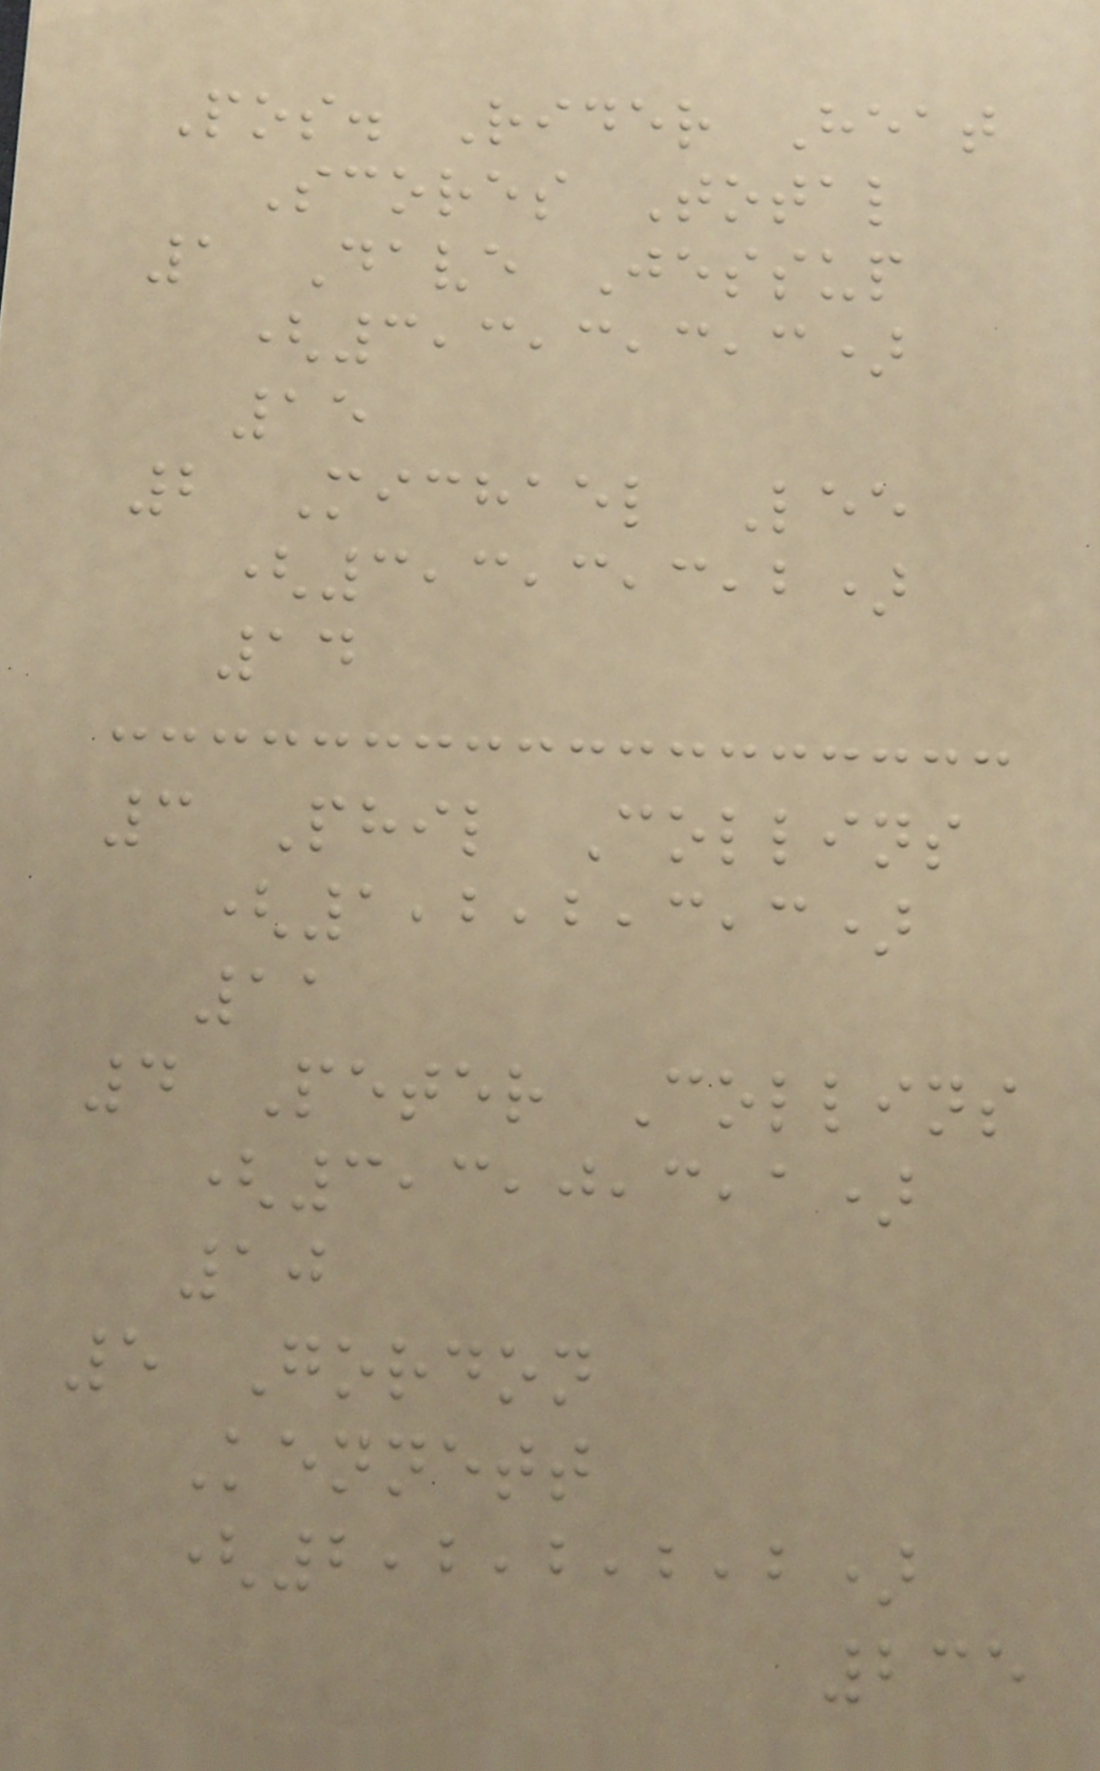Pos. Rider Heat
Scores Total
1 Dave Jessup
(3,3,3,3,3)
15
2 Michael Lee
(3,3,3,3,2)
14
3 Phil Collins
(1,2,2,3,3)
11
4 Peter Collins
(3,3,0,3,1)
10
5 Gordon
Kennett
(2,2,2,2,2)
235
